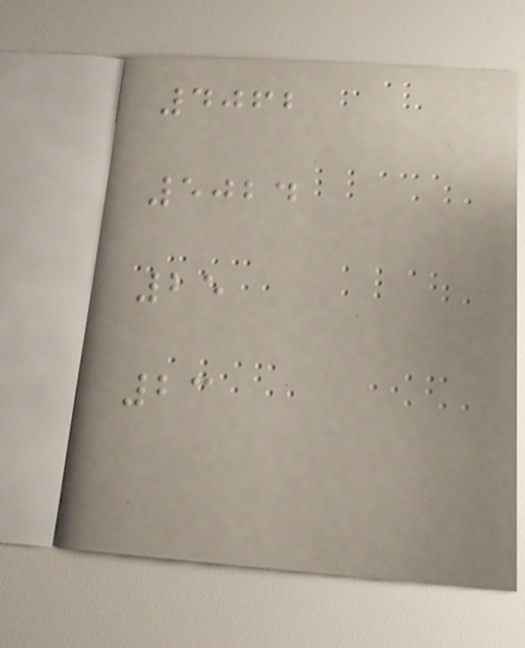4062
5024
25
23
